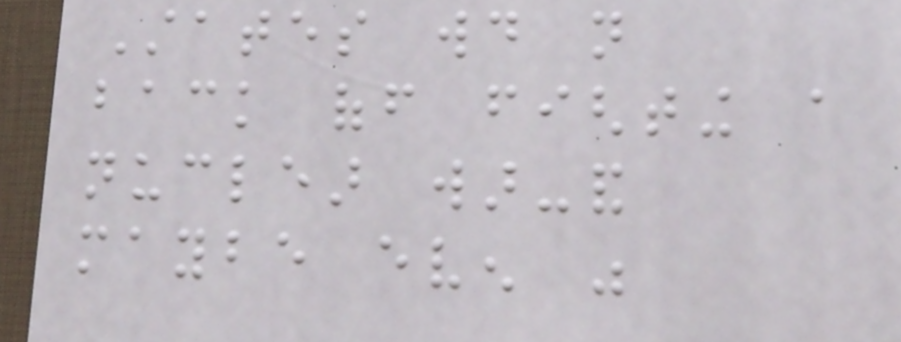States would not
back off fighting a
nuclear war-and
maybe even was
